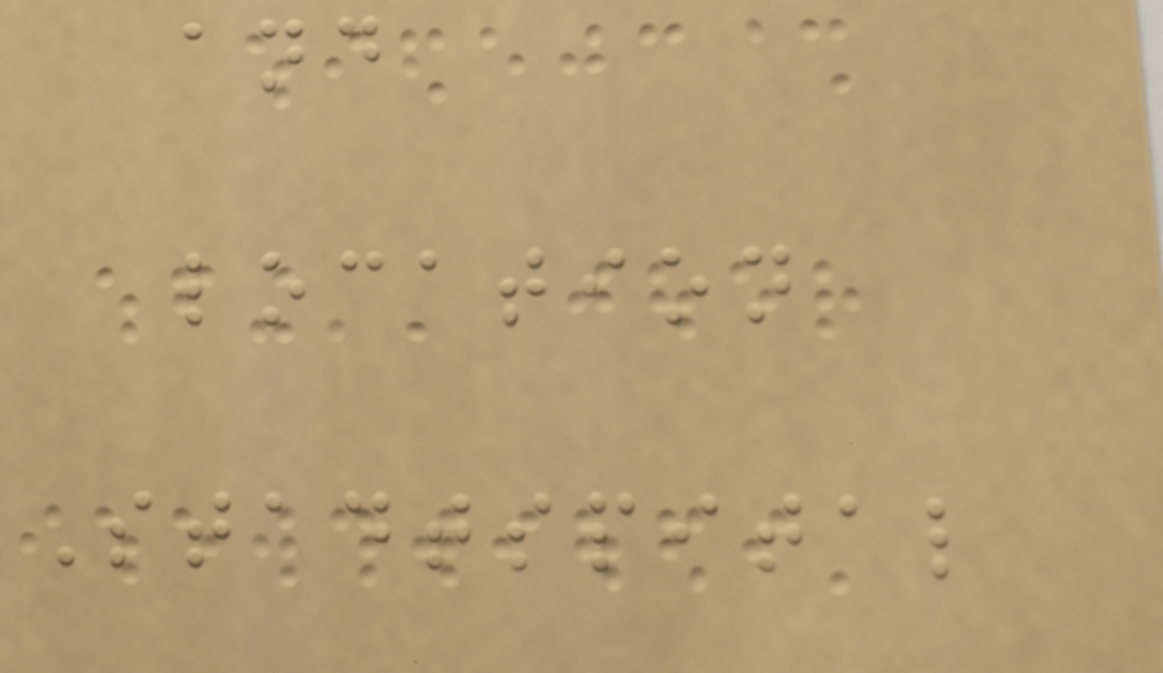and
location
Stadtspital
